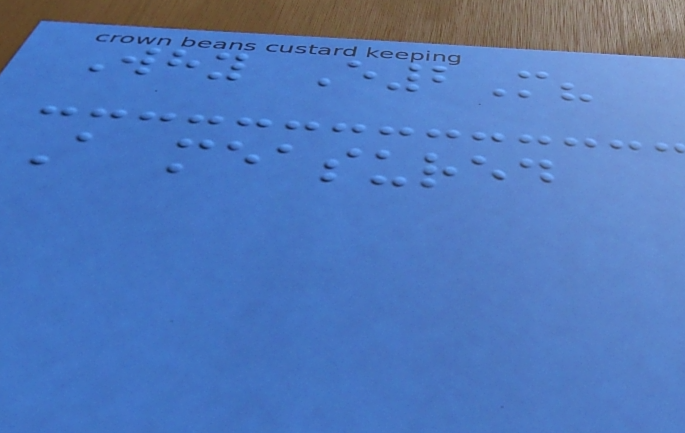Why E2M?
A measured
